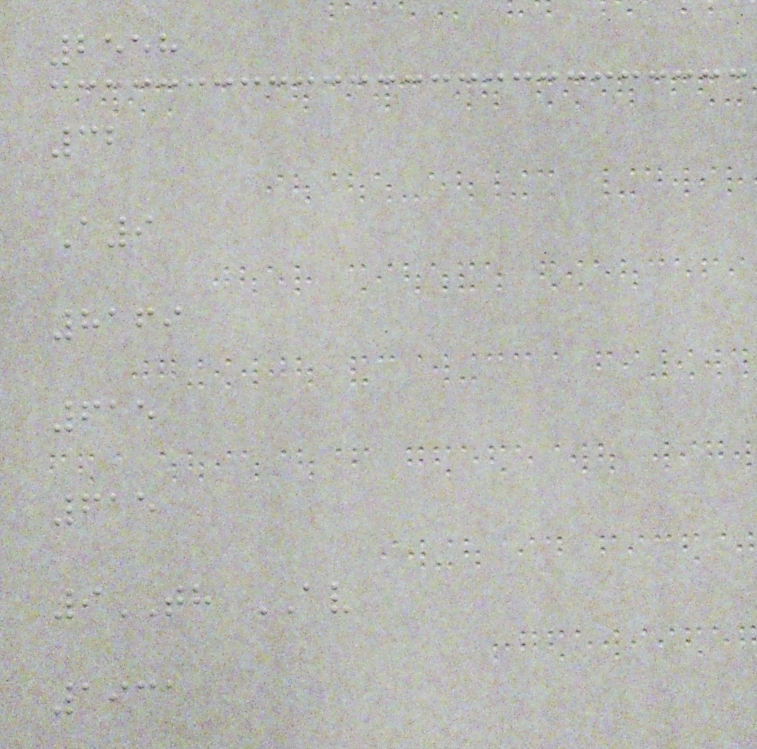2558
32
A9
8169
615
615
9TH AV
1931
